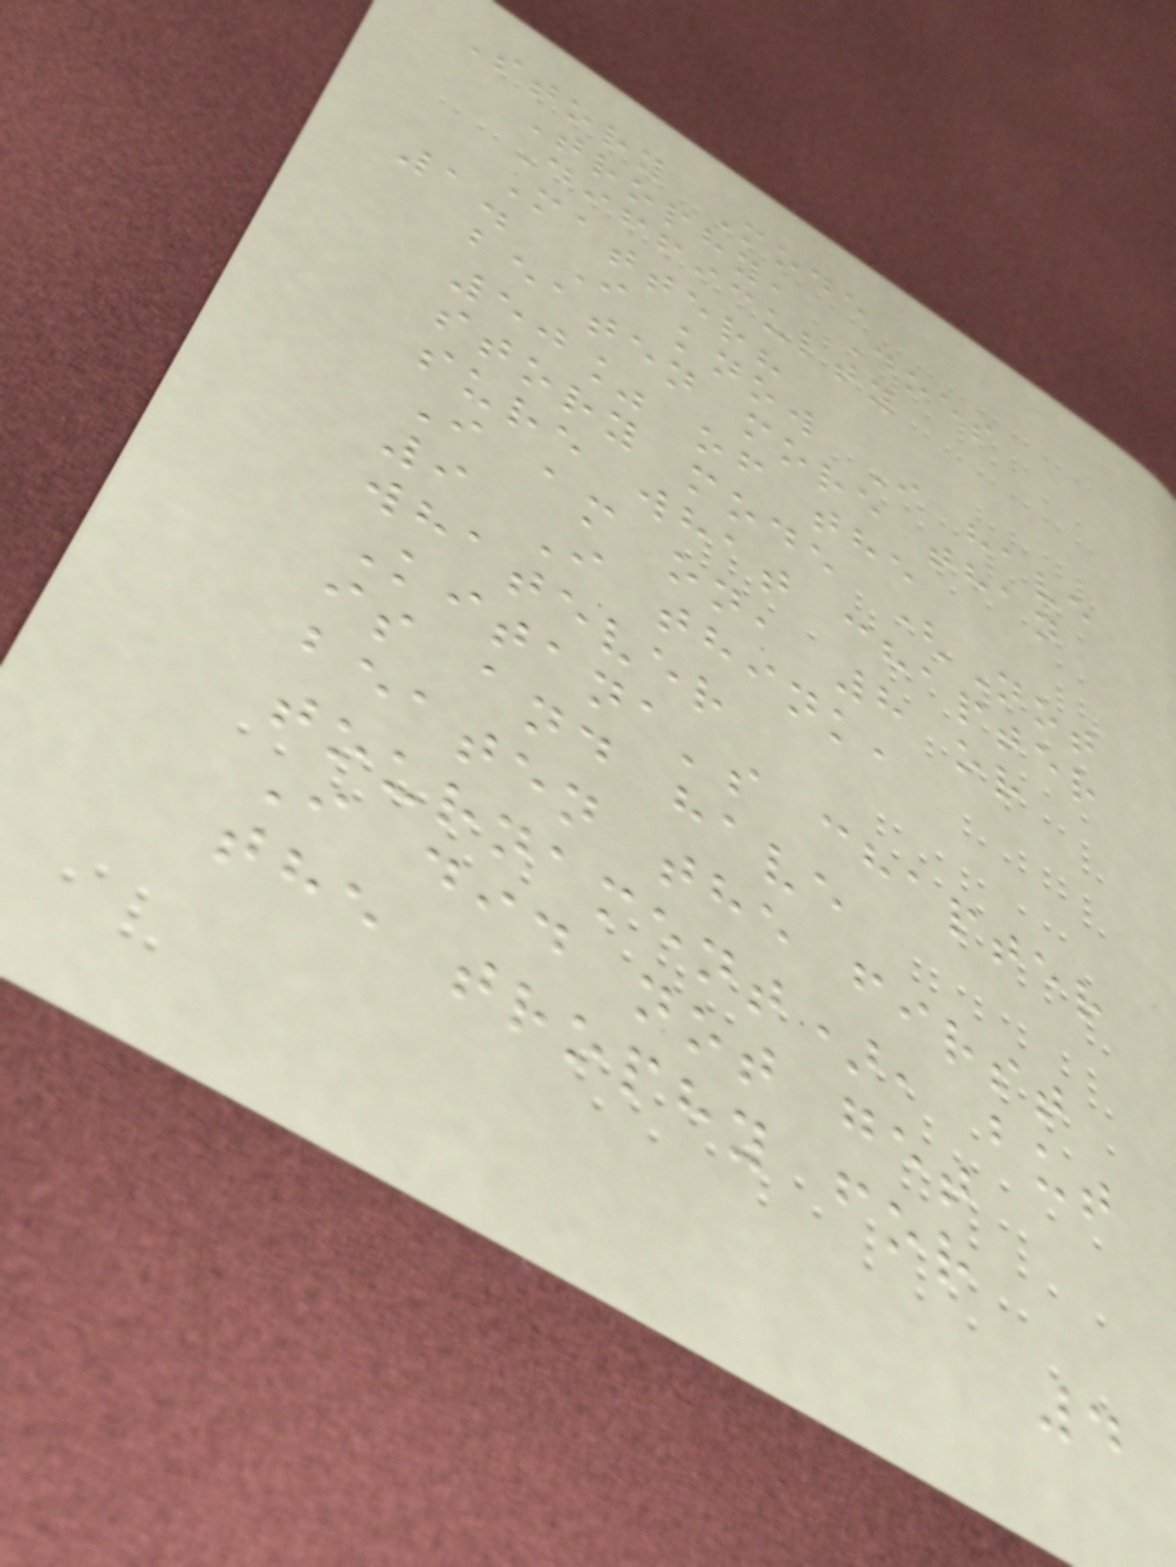Story Mode
Trophy, Does
Difficulty
Matter?
1. I know I have
beaten more than
50% of the
story mode (Not
sure what chapter
I am on, 8 or
9 I think,
whatever
Kitana's chapter
is and have
beaten the first
tournament), but
I did not get
the trophy for
4
